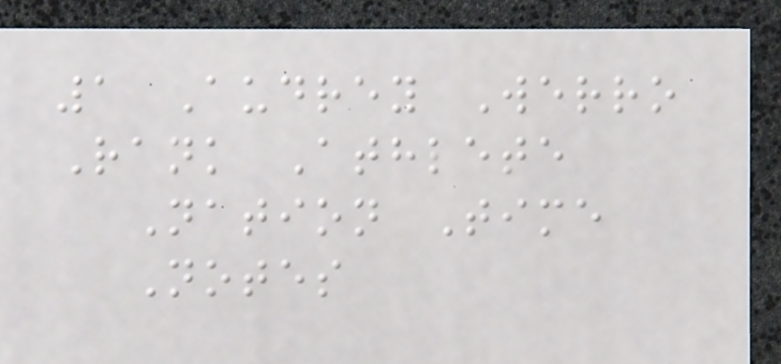1 Audrey Werro
Rank Athlete
Nation Time
Notes
